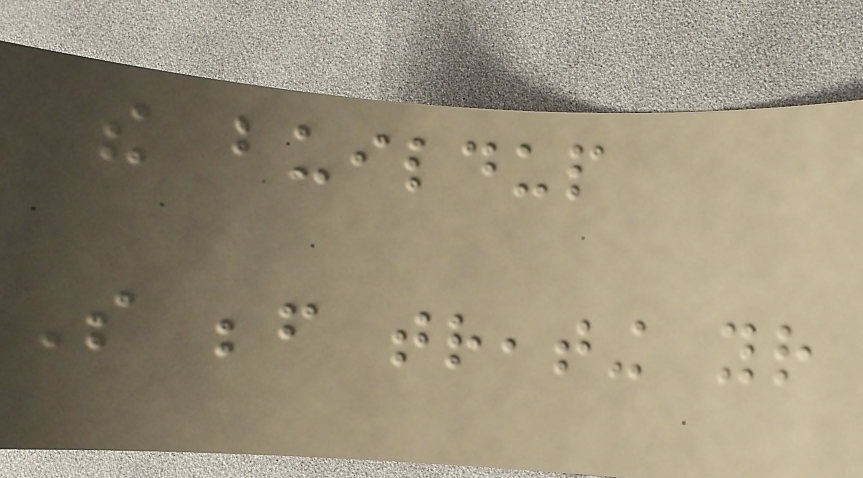The buildup
So before treating your
